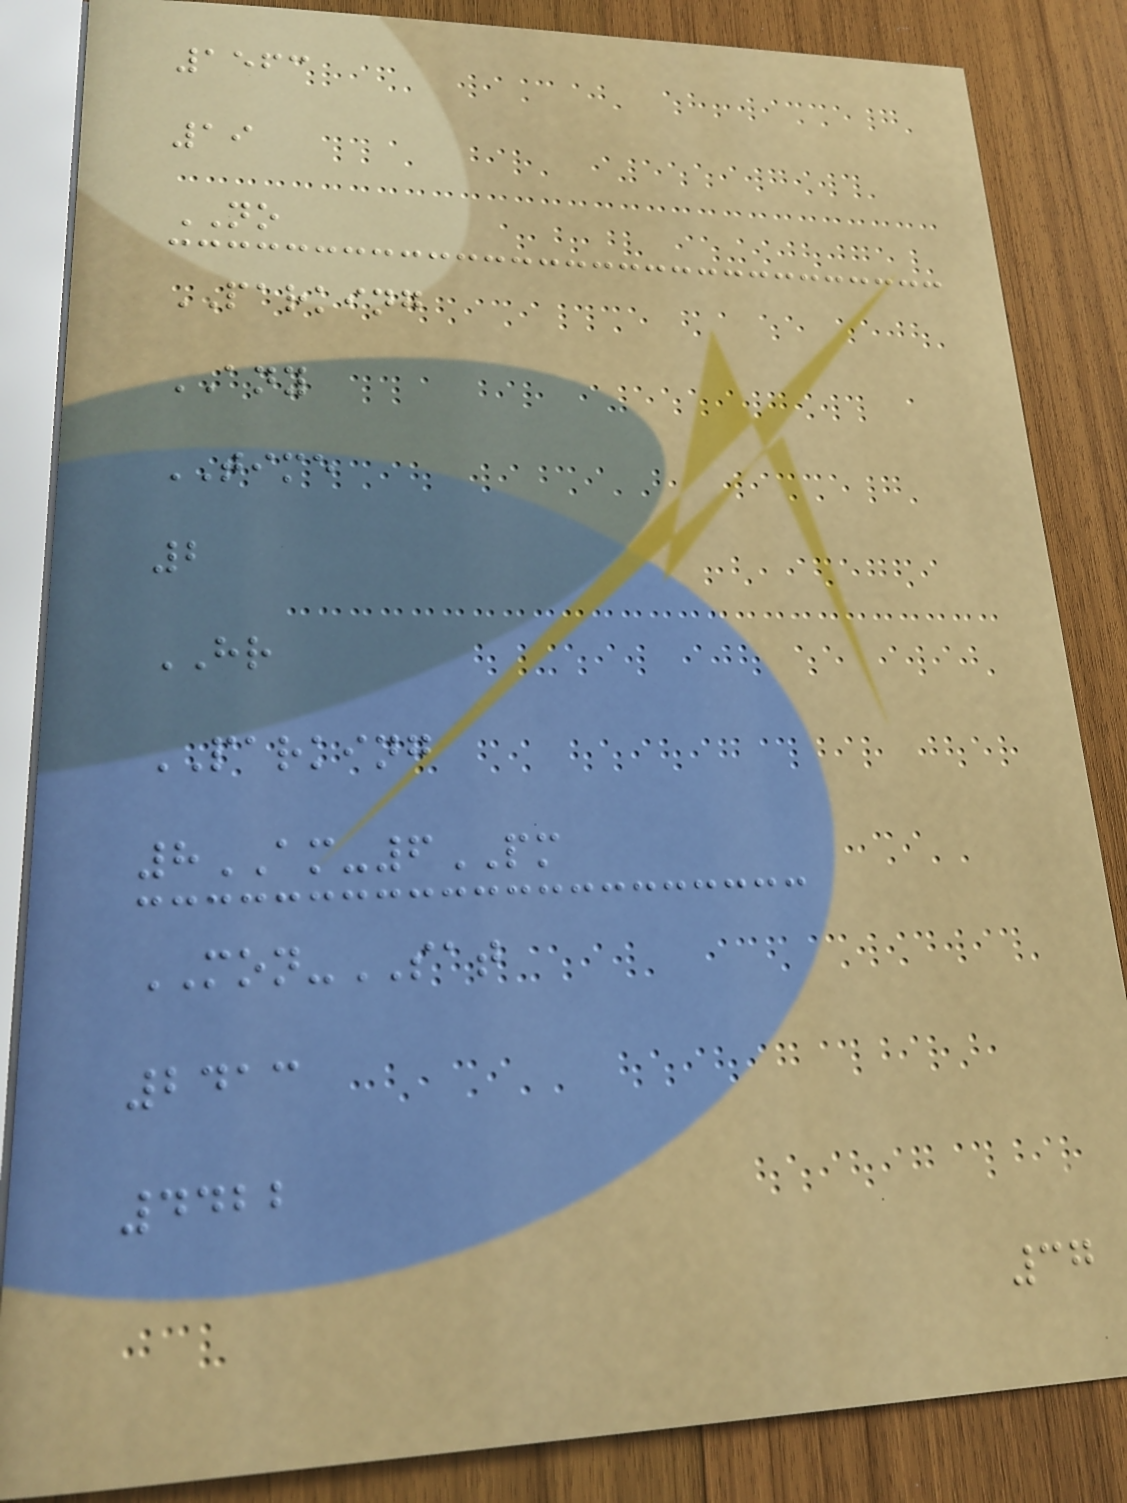1563
19
NO
PARKING
ANY
TIME
2
HR
PARKING
8AM-6PM
MON-SAT
2413
4422
37
